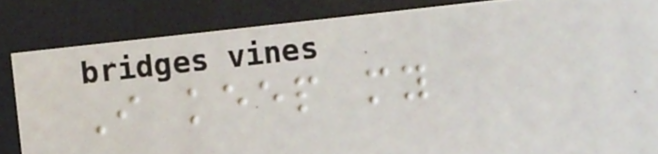I keep my
